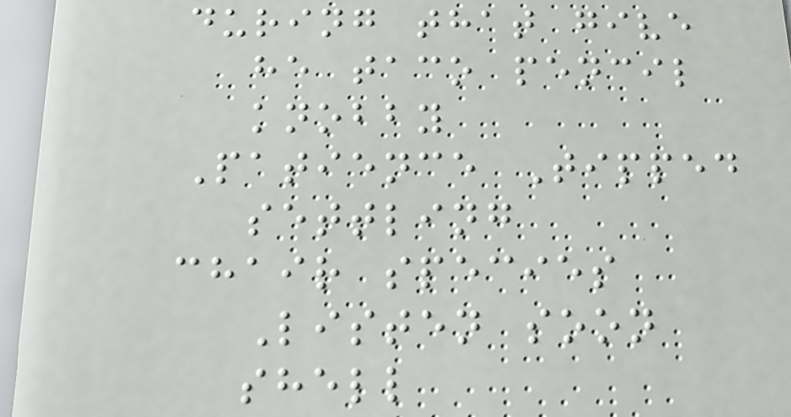during that give
he taco pencil
knobby
Patience Tipped
settling
chair species
Listen soon
shell
